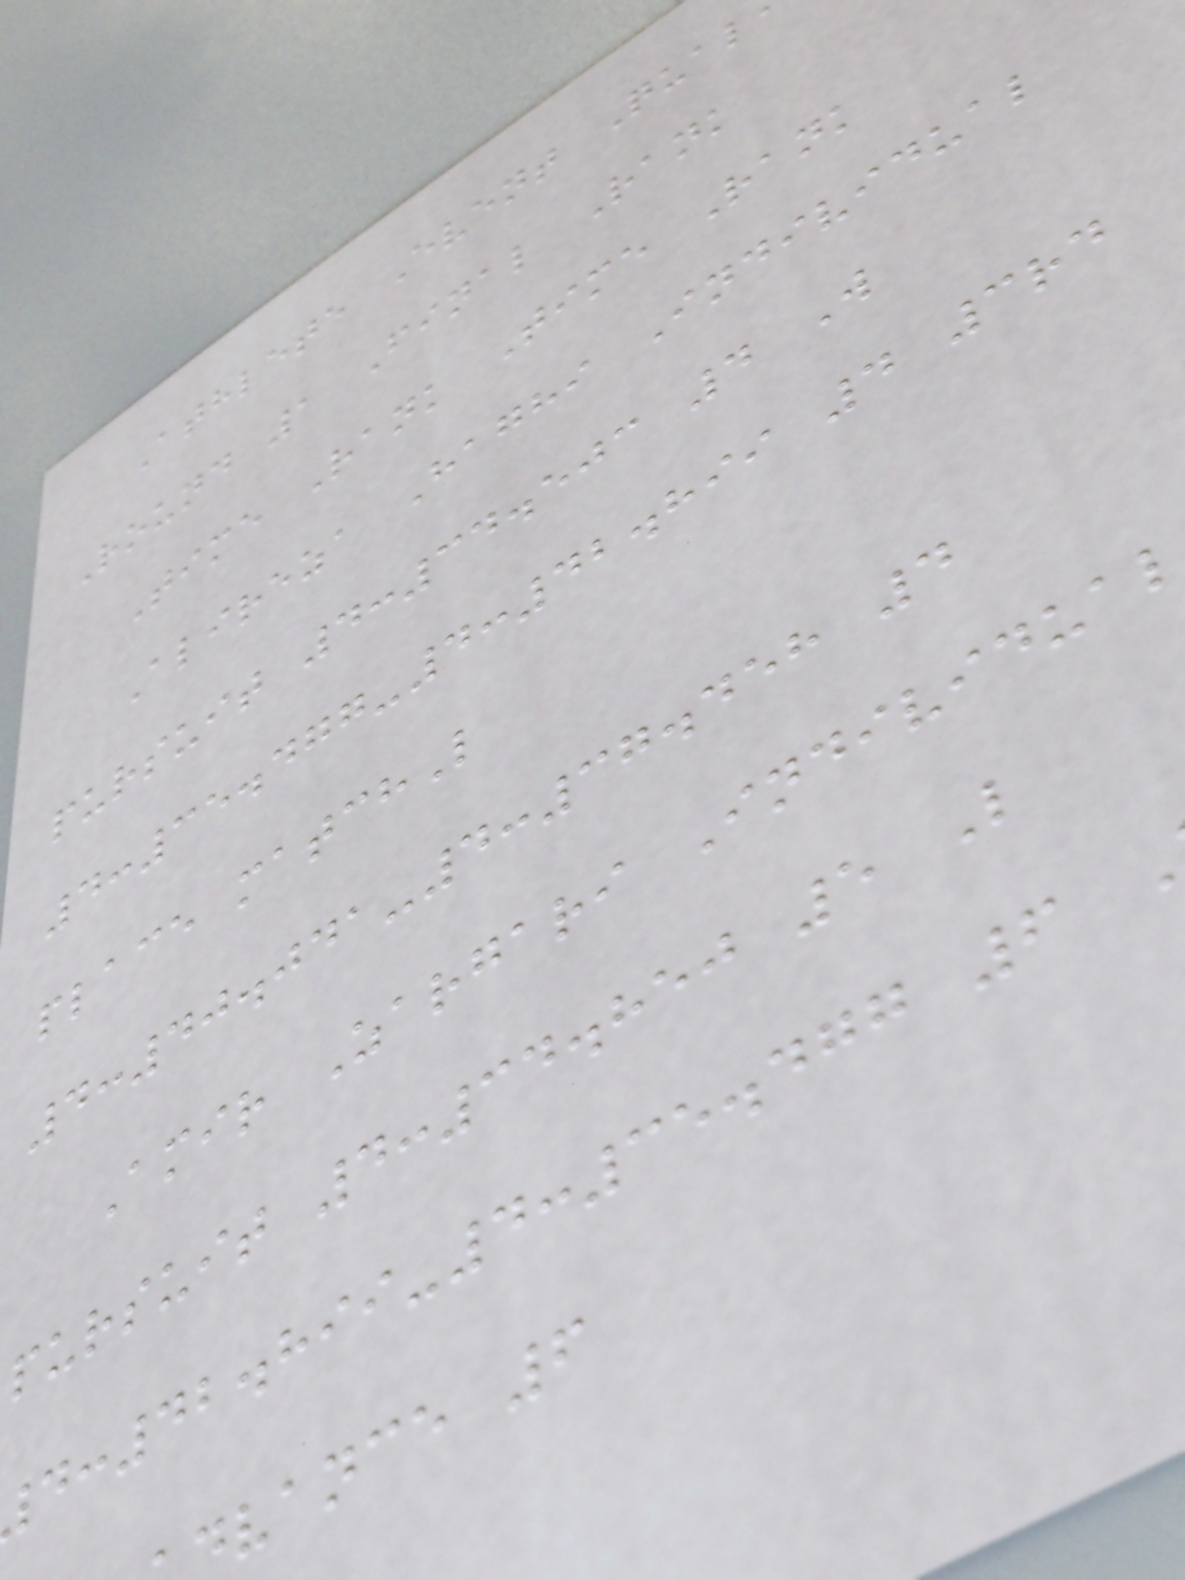Athlete Event Qual
Round 1 Final Rank
Time Rank Time Rank
Alireza Haghi Individual
pursuit 4:34.503 4 W
4:35.477-4:42.899 4 3rd
place matchL
4:40.041-4:37.458 4
Amir Zargari Individua
pursuit 4:34.850 5 L
:42.899-4:35.477 6
vance 6
